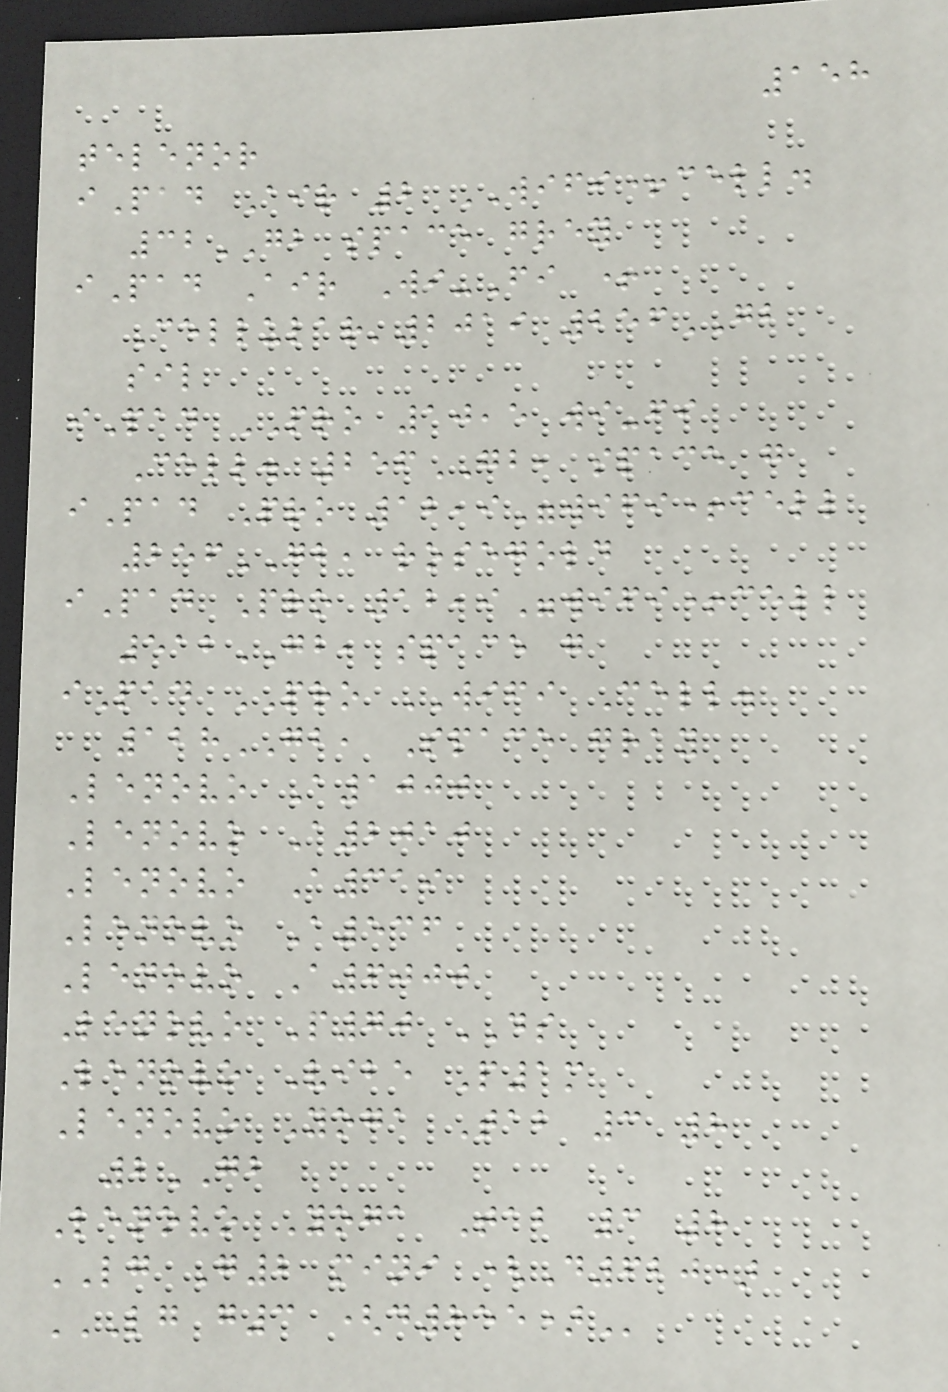158
telenor
iPad Air 2 WIFI+cell.
32GB space grey
iPad Air Wi-Fi +
Cellular'2019 256GB
sil
iPad PRO 10,5 wi-fi
Cell. 256GB, space g
iPad Pro 12,9"wifi+cell
256GB, rosegold
iPad Pro 12,9"wifi+cell
512GB, space g
iPad PRO WIFI Cell.
128GB, Space gray
Lenovo A1000
Lenovo A2010
Lenovo A319
Lenovo A536
Lenovo A6000
Lenovo P70 DS
Lenovo Vibe P1m
Lenovo Yoga Tab 3 8
2GB
Lenovo Yoga Tab 3 8
LG G2 mini (D620)
LG G3 (D855)
